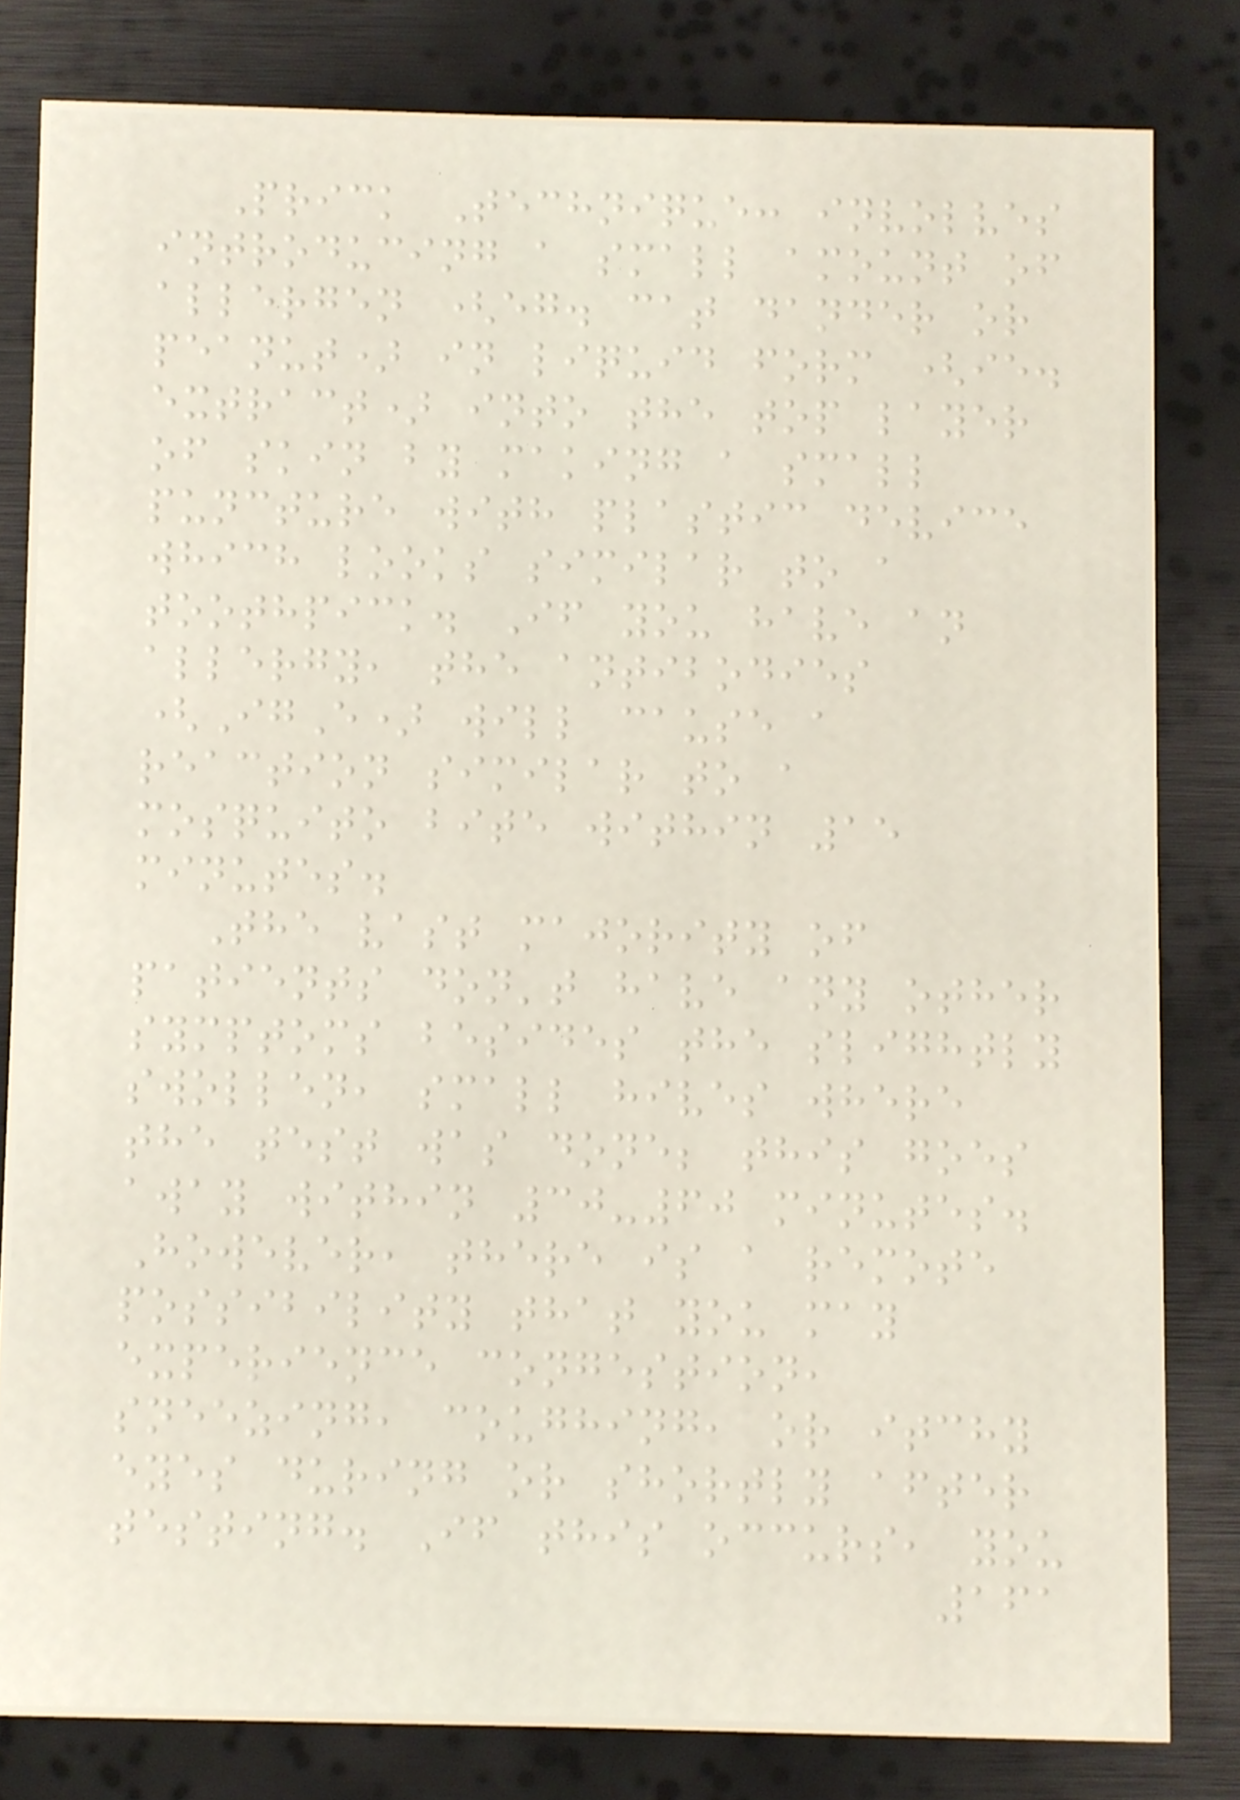Prick Technique: involves
introducing a small amount of
allergen (eg. cat dander or
peanut) in liquid form (ie.
extract) into the top layer
of skin by making a small
puncture with plastic device
which looks similar to a
toothpick. If you have an
allergy, the antibodies
(IgE) will cause a
reaction similar to a
mosquito bite within 15
minutes.
The vast majority of
patients don't have any other
symptoms besides the slightly
swollen, small hives where
the test was done; this goes
away within 30-60 minutes.
However, there is a remote
possibility that you may
experience congestion,
sneezing, coughing, or itchy
eyes during or shortly after
testing. If this occurs, you
161
